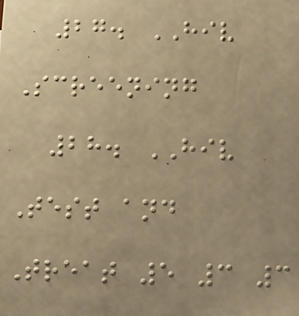27. HIV
Screening
28. HIV
Test and
Treat 5 3 3
